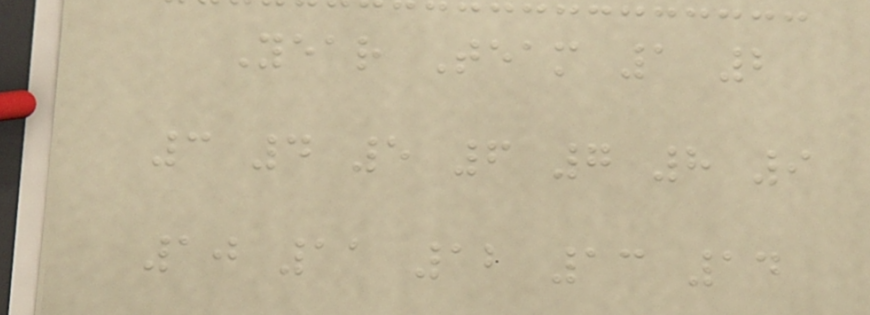Year Team 1 2
3 4 5 6 7 8 9
10 11 12 13 14
